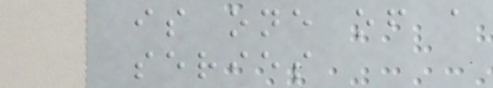is one of a
series
